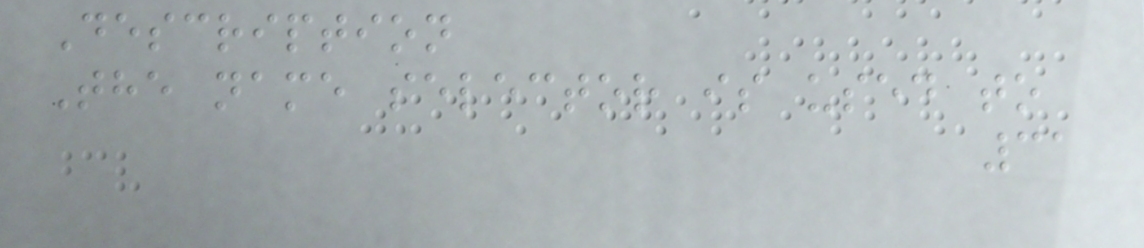Description
The name selector is used to
31
